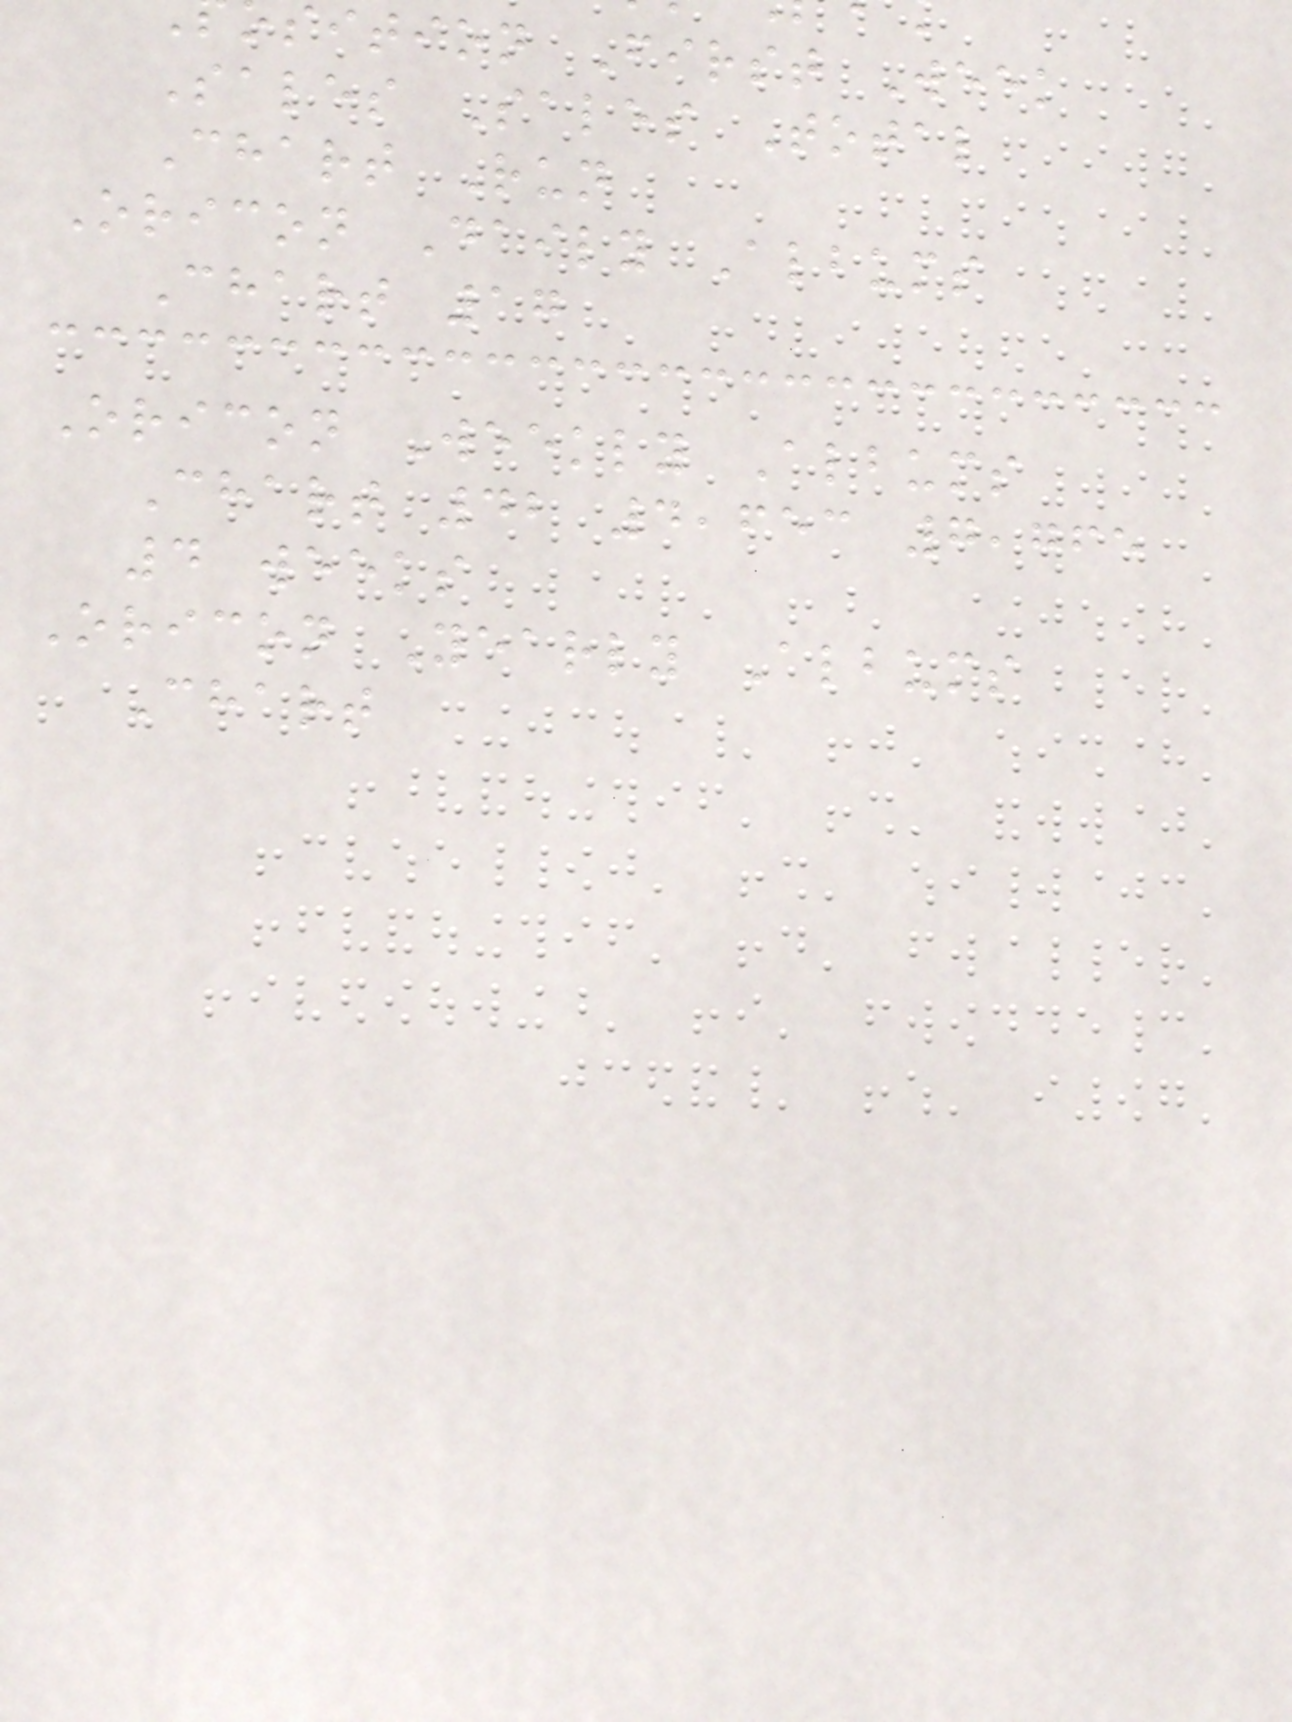sition First Week
Sales Sales Total
Chart Run
Oricon Daily Albums
Chart 17
Oricon Weekly Albums
Chart 42 4,653 7,765
4 weeks
Oricon Yearly Albums
Chart
